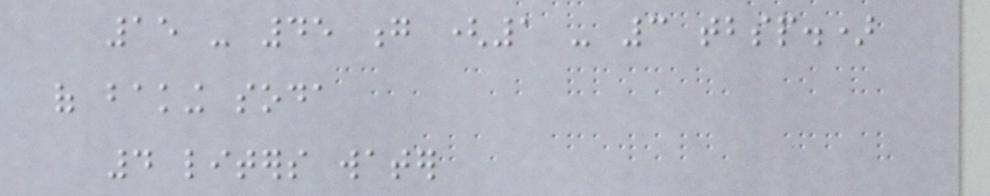15 - 45 g (1 - 3 tbsp.)
of baking soda
4 liters water
